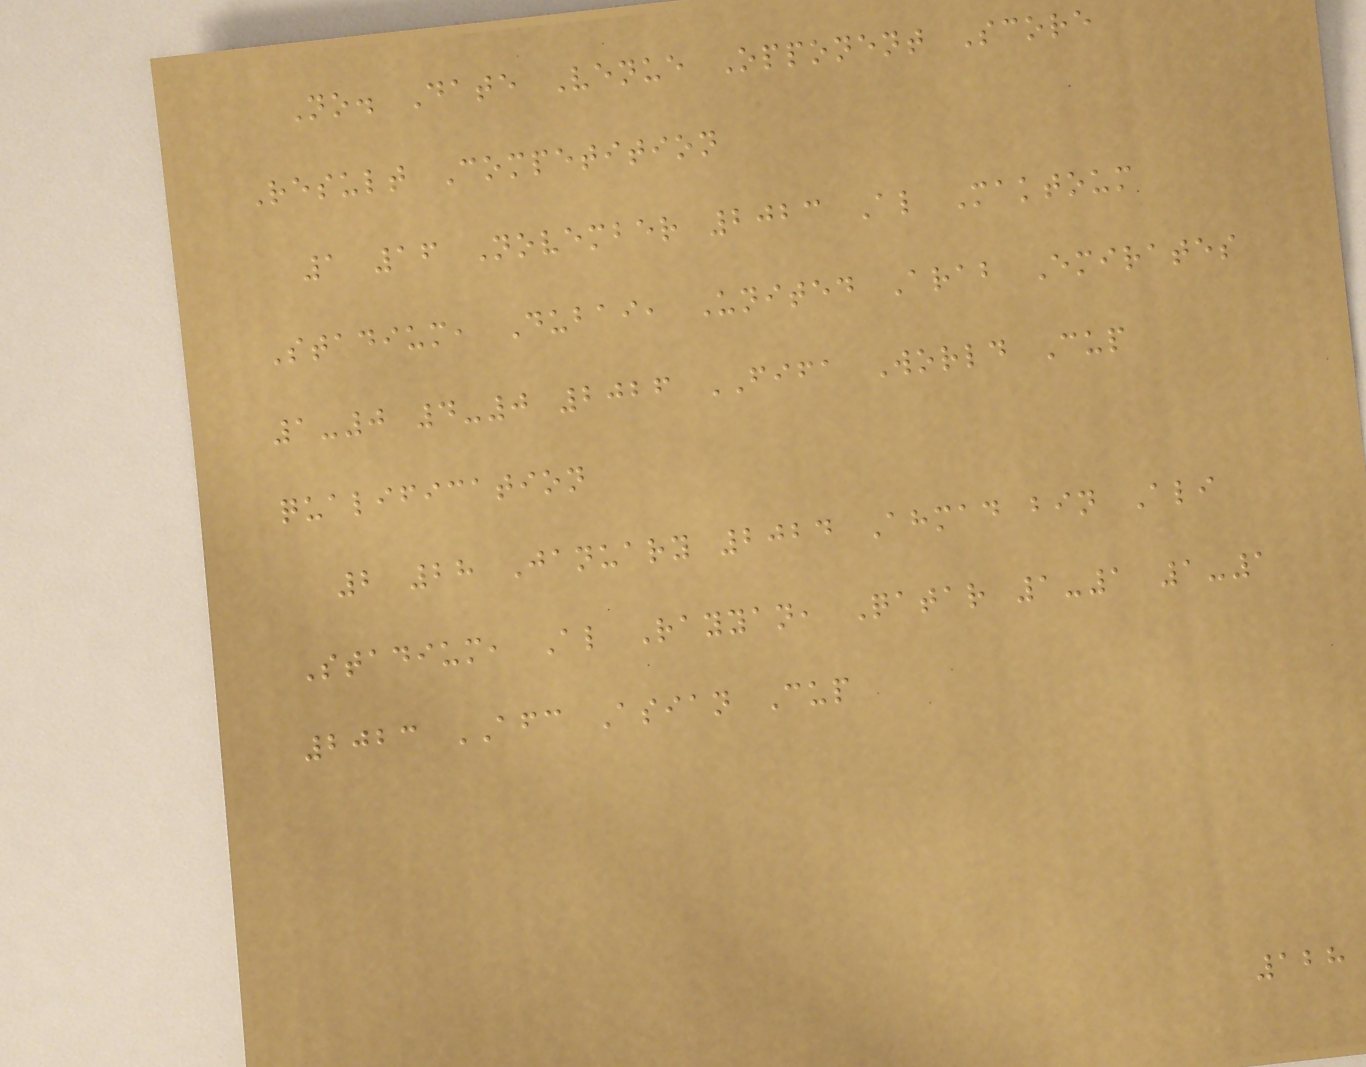No. Date Venue Opponent Score
Result Competition
1 16 November 2023 Al Maktoum
Stadium, Dubai, United Arab Emirates
1-0 4-0 2026 FIFA World Cup
qualification
2 28 January 2024 Ahmad bin Ali
Stadium, Al Rayyan, Qatar 1-1 1-1
2023 AFC Asian Cup
128
